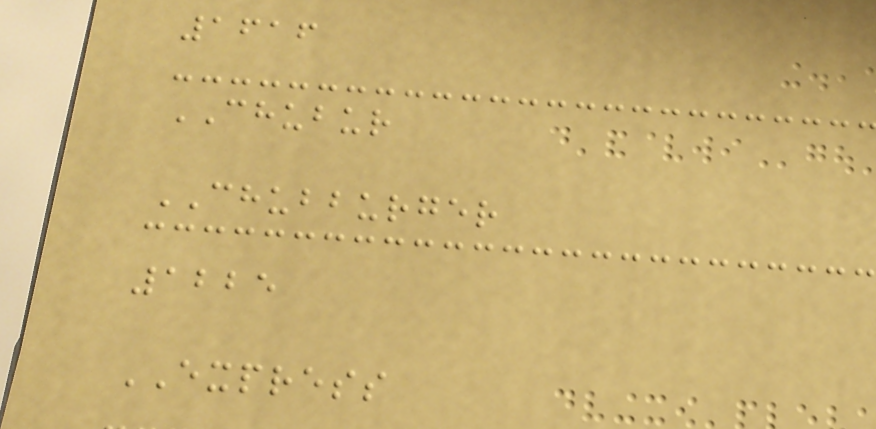1616
CHUBUR
CHUBBURGER
1225
EXPRESS
